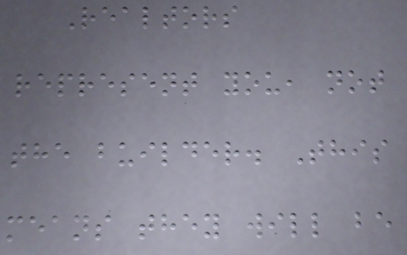Realtors
represent you, not
the builder. This
means they will be
